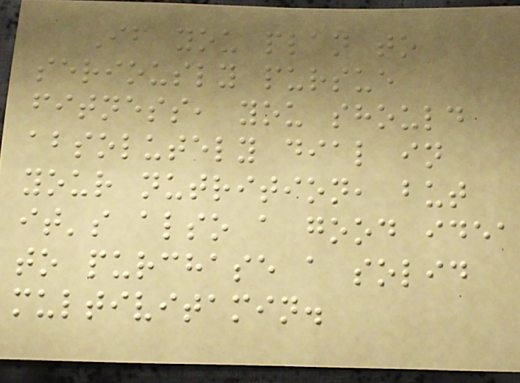If you plan to
seriously pursue
fitness, you should
absolutely dial in
your nutrition, but
it's also a good idea
to purchase a solid
multivitamin.
